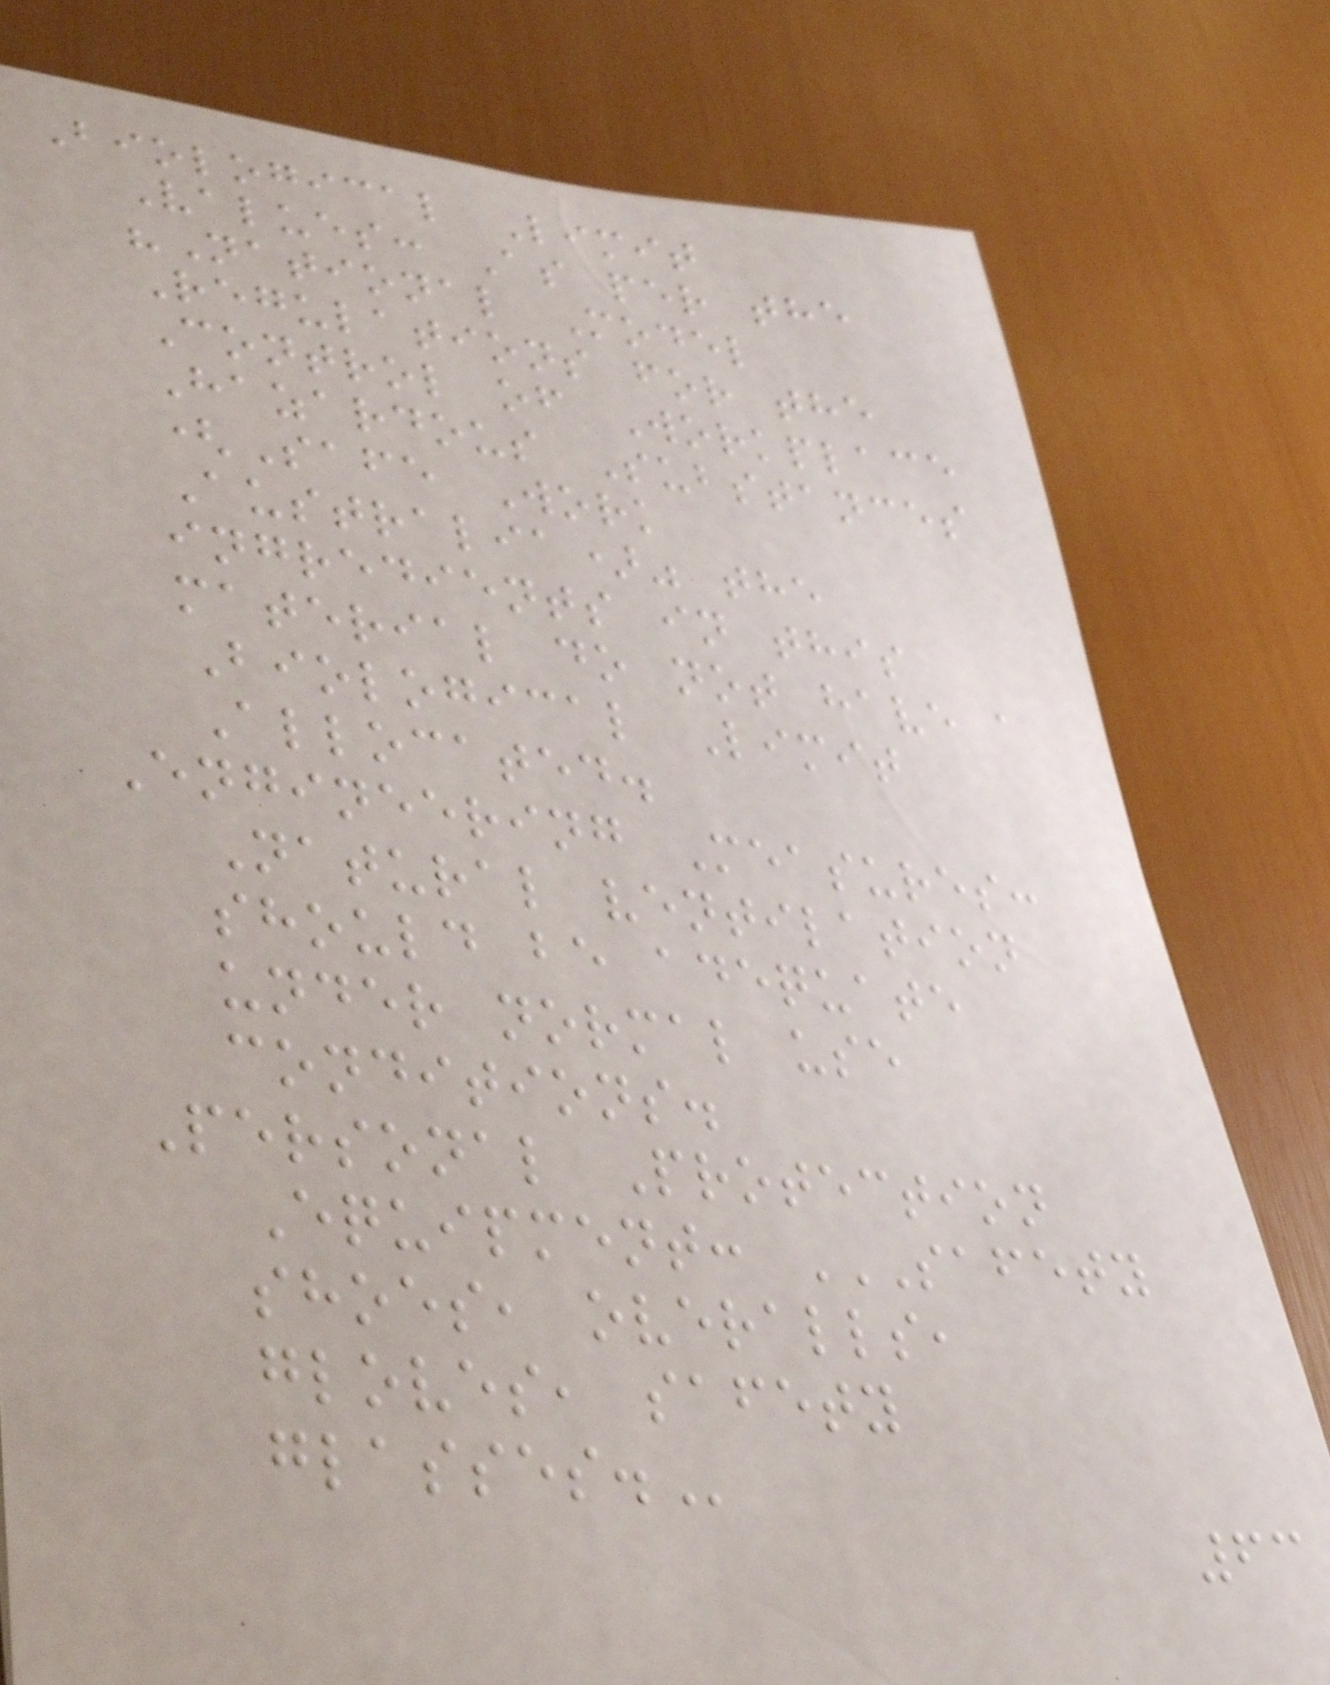Biological Limit
Values: As per the
"National Model
Regulations for the
Control of Workplace
Hazardous Substances
(Safe Work
Australia)" the
ingredients in this
material do not have a
Biological Limit
Allocated.
Engineering Measures:
Natural ventilation
should be adequate
under normal use
conditions.
Personal Protection
Equipment: SAFETY
SHOES, OVERALLS,
GLOVES, SAFETY
GLASSES.
63
